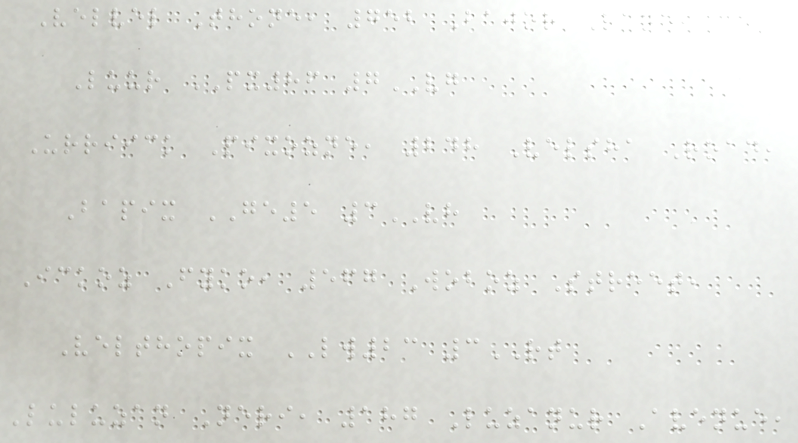Velvel Thone, 752 Bajor Lane,
Luur PX86 7VG
Urriick Pixozne, 248 Velsha Road,
Bapix GE5 3VH
Ickoz Fyko, 567 Woboz Street,
Velthopix LW23 3RT
Luluzan Neri, 187 Luzanur Avenue,
